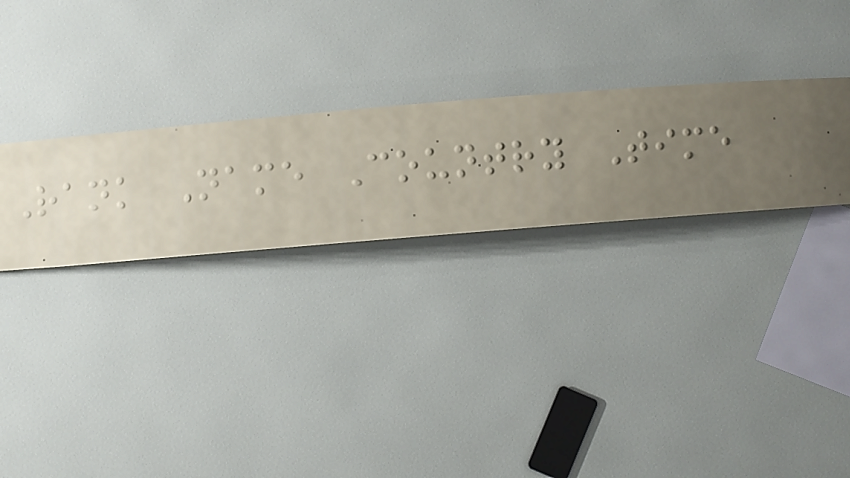Rank Name Country Time
